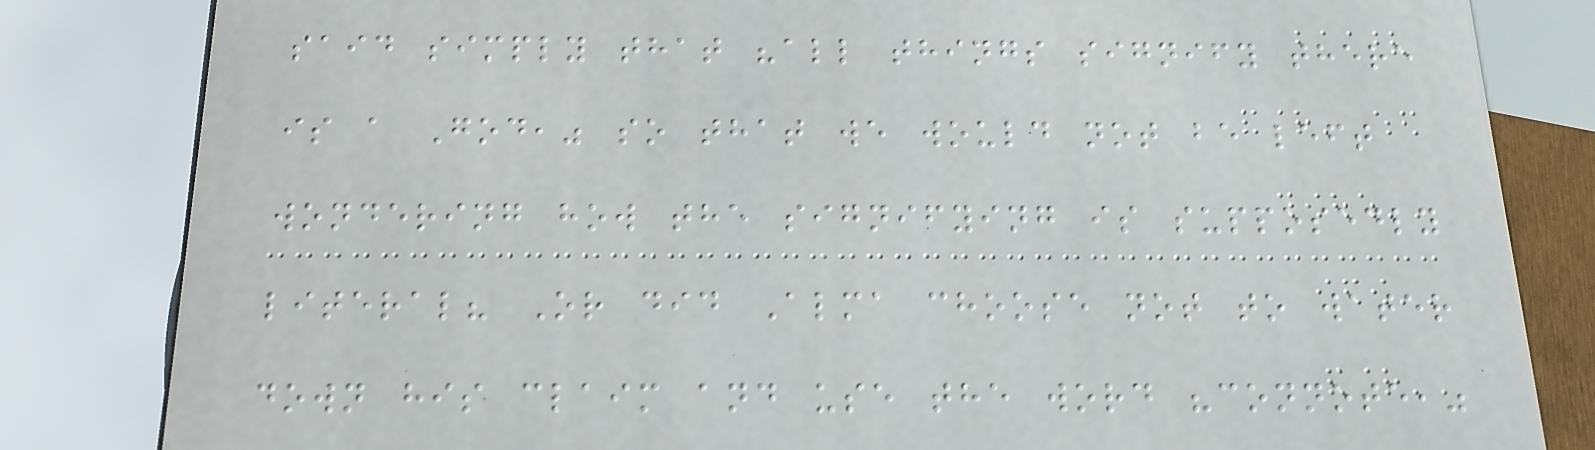said simply that "all things signify there
is a God," so that we would not be left
wondering how the signifying is supposedly
literal? Or did Alma choose not to water
down his claim and use the word "connote,"
